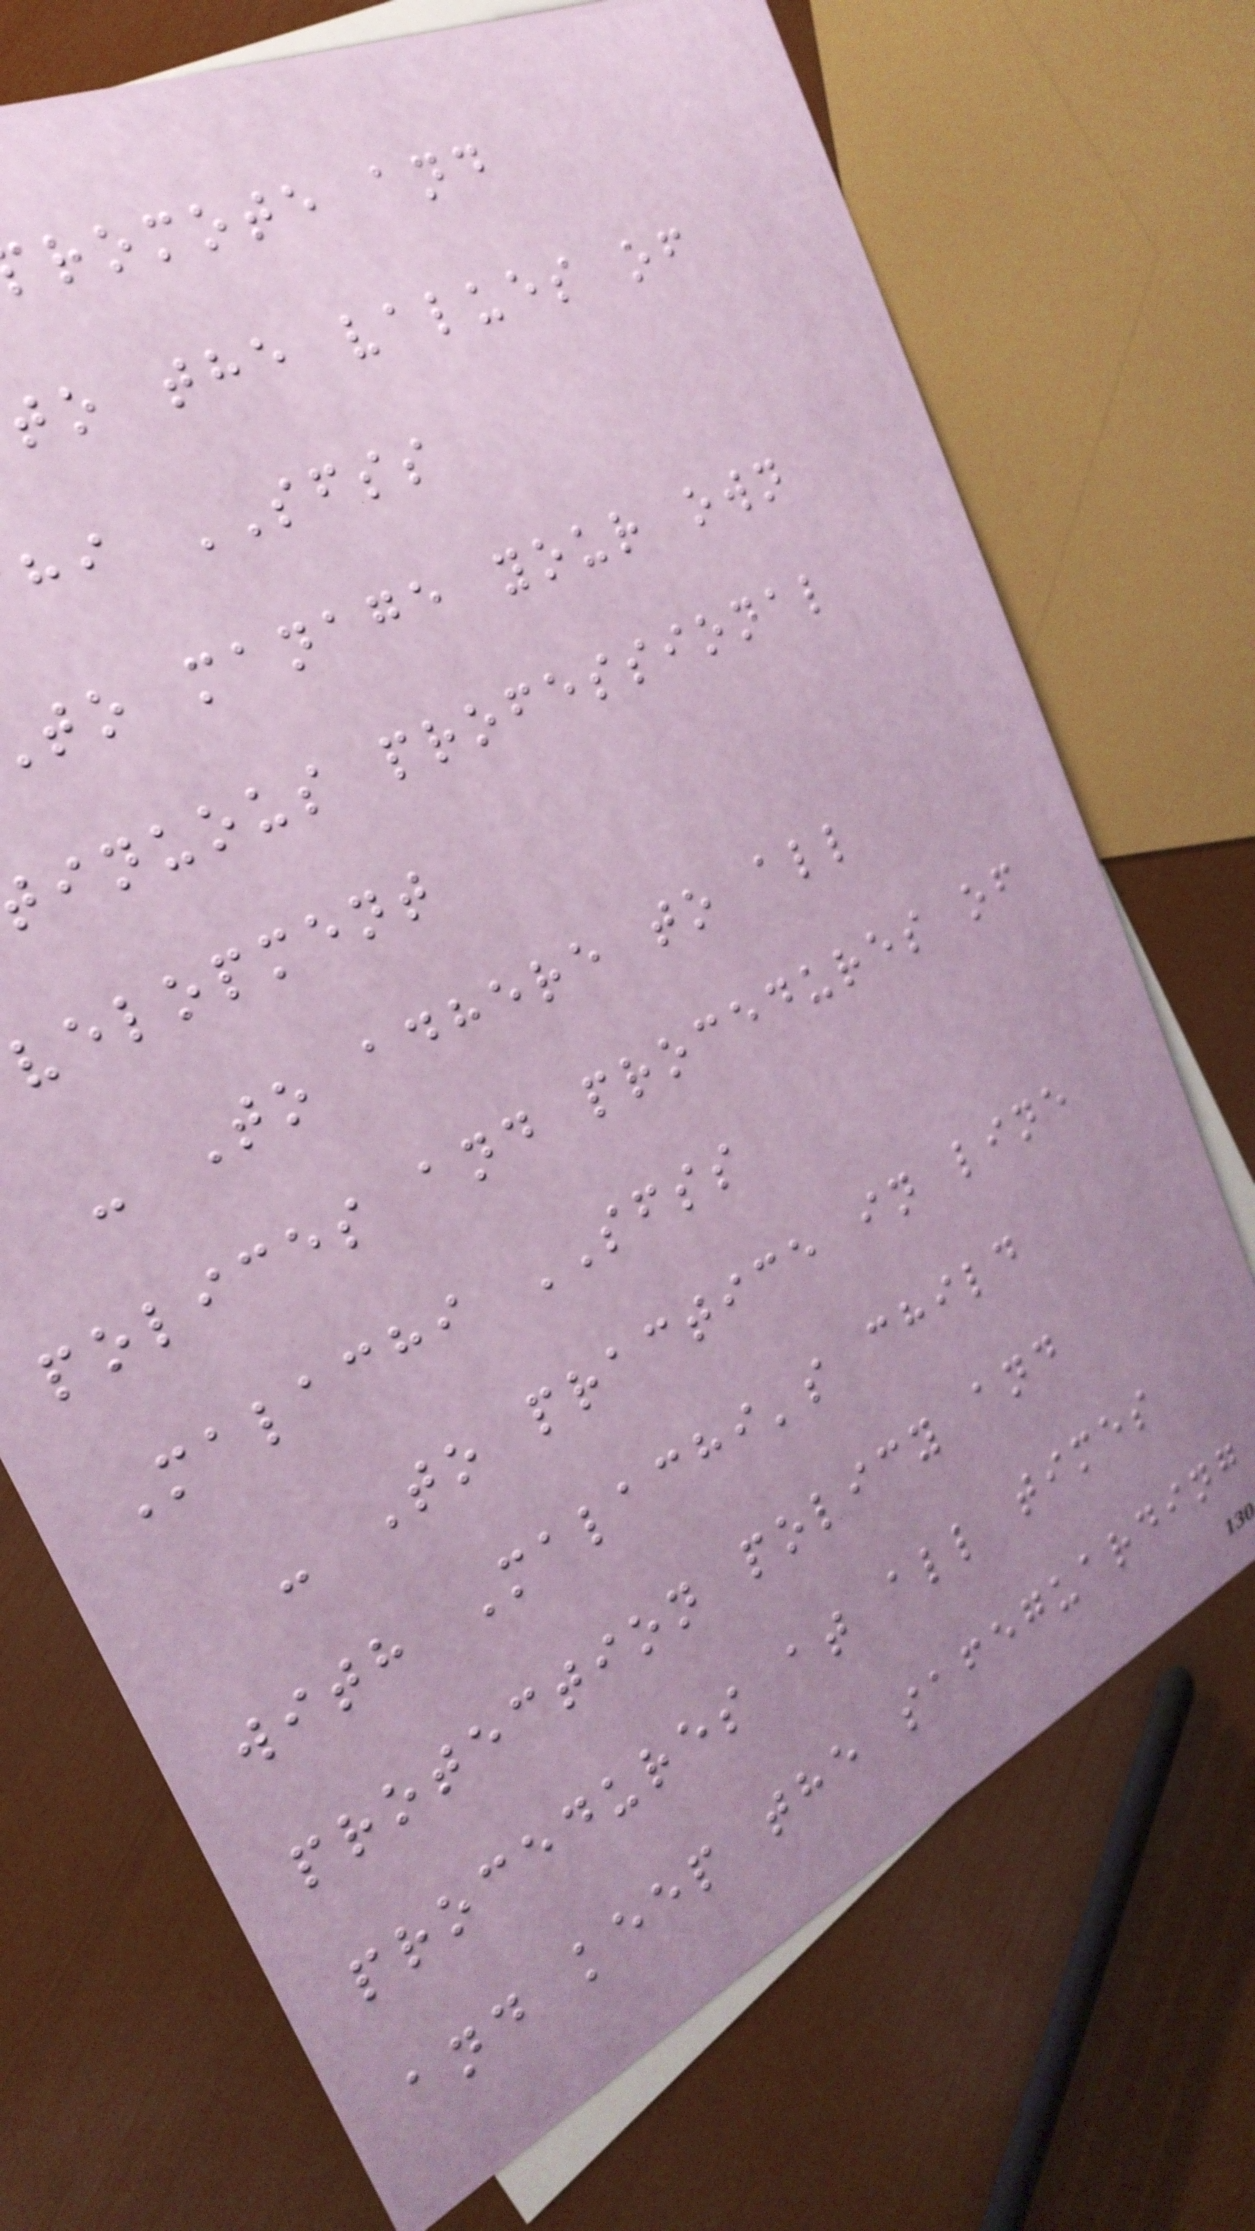romote and
to the values of
hi SFSS
to manage your own
inuous professional
velopment
- To adhere to all
polices and procedures of
Malachi SFSS
- To practice in line
with Malachi's child
protection policy and
procedures at all times
and keep the safeguarding
